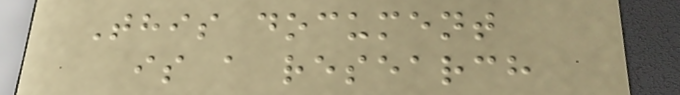This document
is a research
